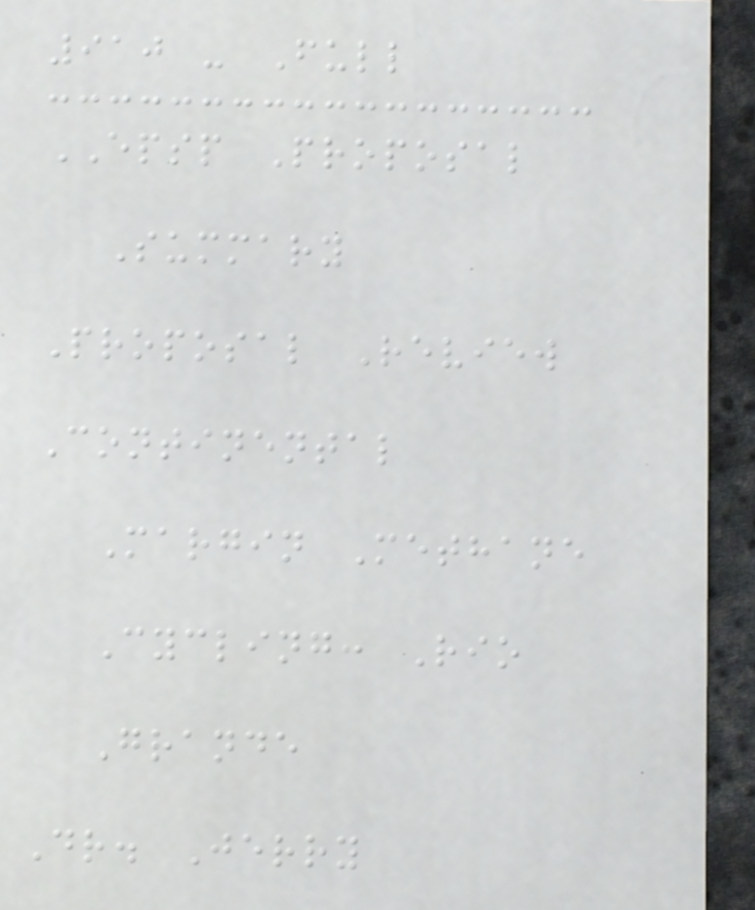910 - Full
EPSP Proposal
Summary
Proposal Review
Continental
Margin Methane
Cycling: Rio
Grande
Dr. Jerry
